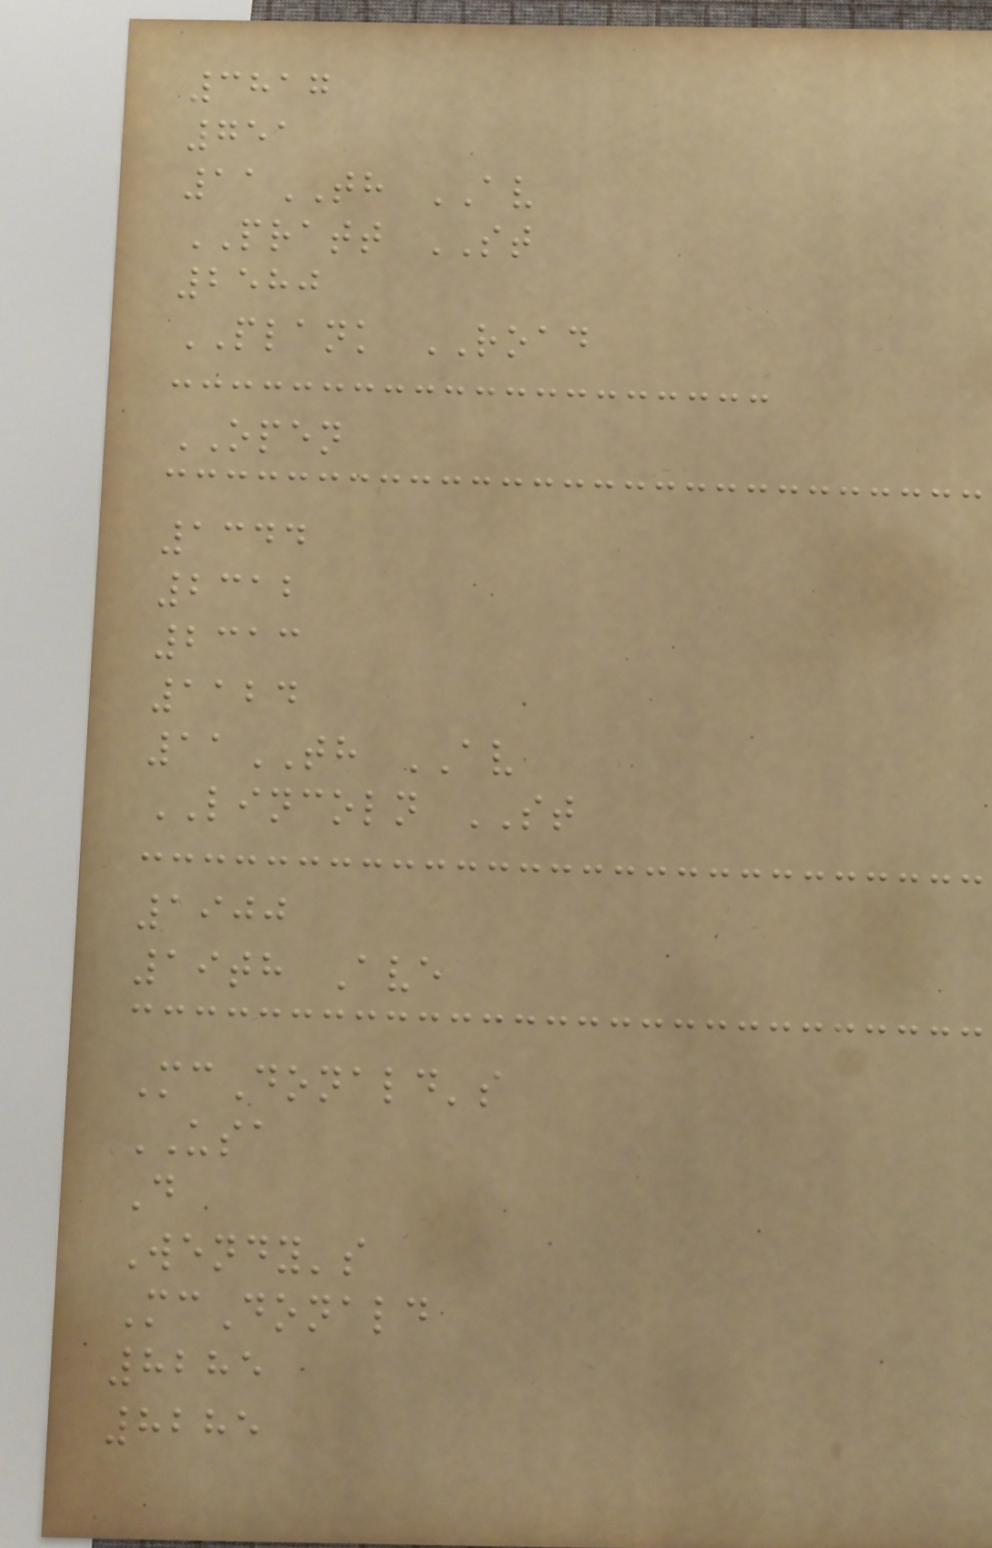3817
751
11TH AV
PRATT ST
2580
PLANK ROAD
OPEN
1344
2312
2313
1124
11TH AV
LINCOLN ST
1900
19th Ave
McDonald's
USA
D
Wendy's
McDonald
8285
8285
